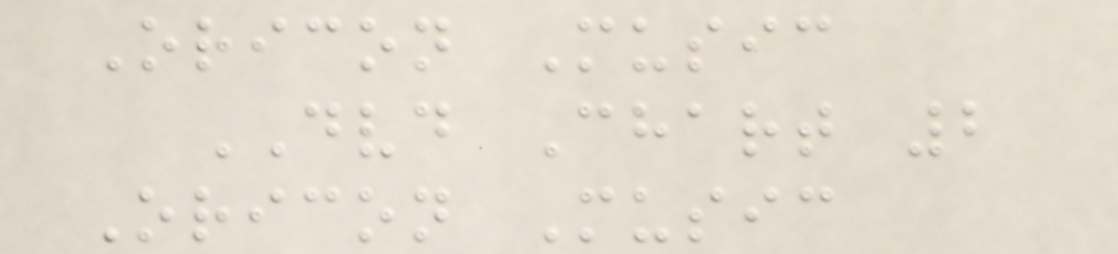Oricon Music
DVD Chart 2
Oricon Music
